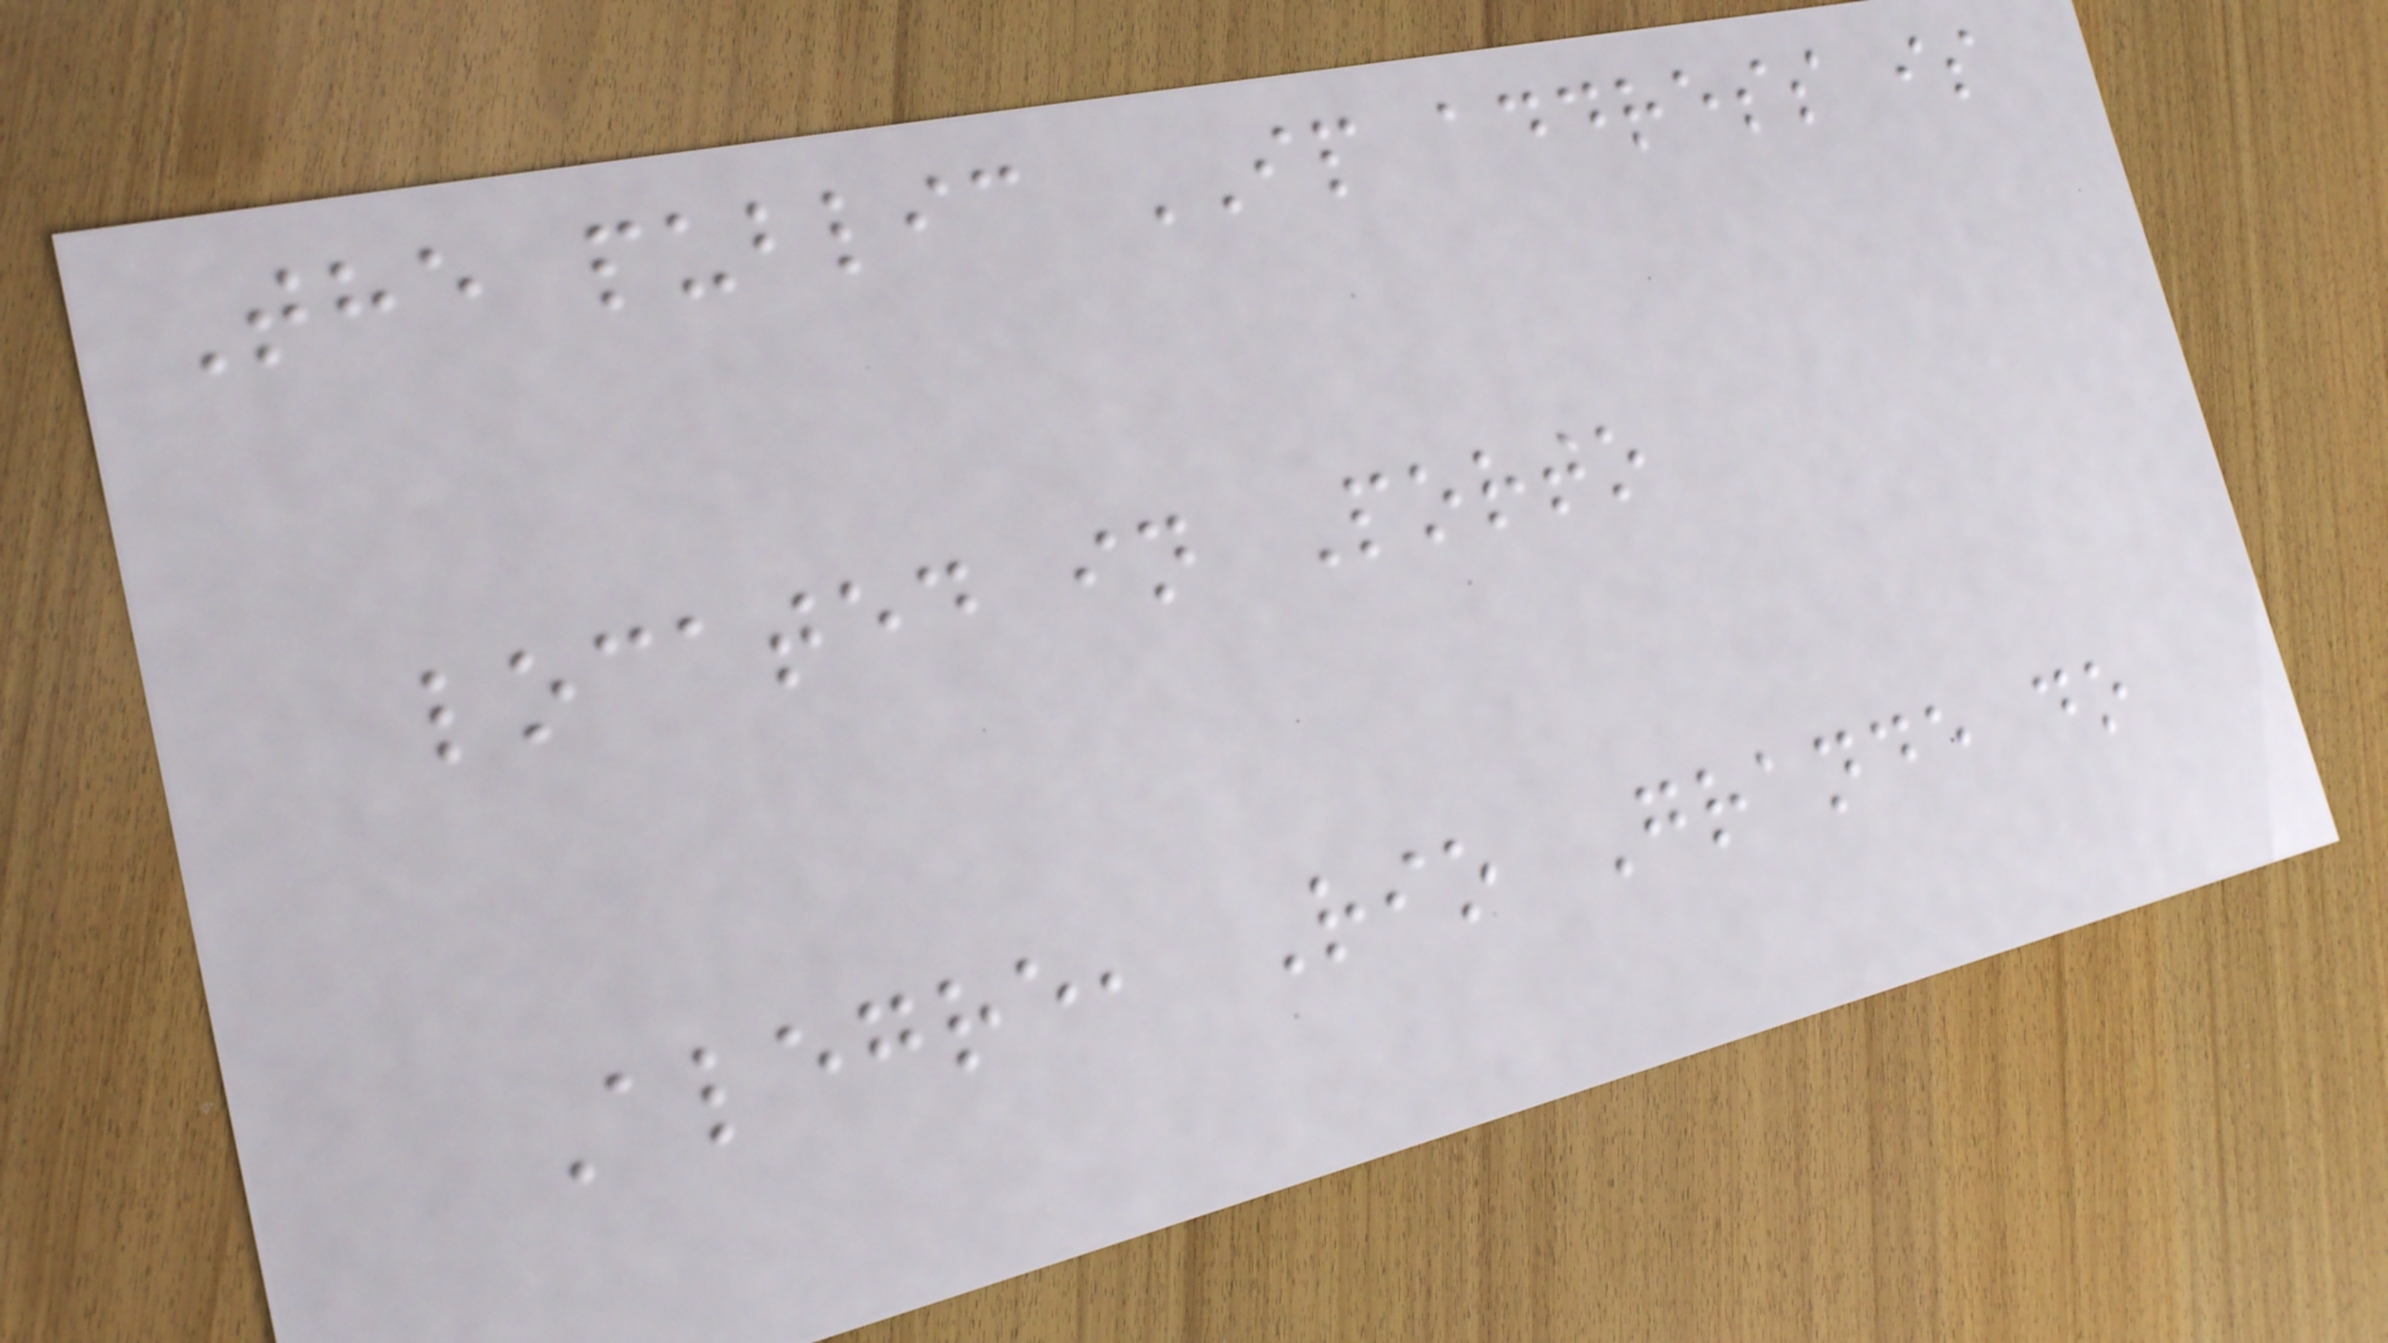The public IP address is
located in Porto
Alegre, Rio Grande do
